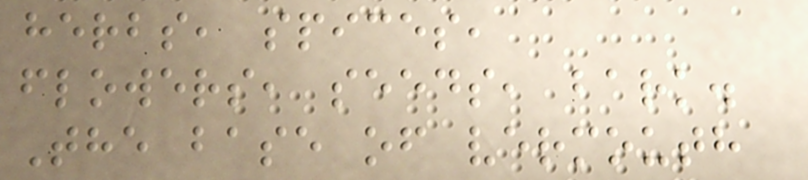herbs, spices,
flowers, seeds, bark.
The base of vermouth
